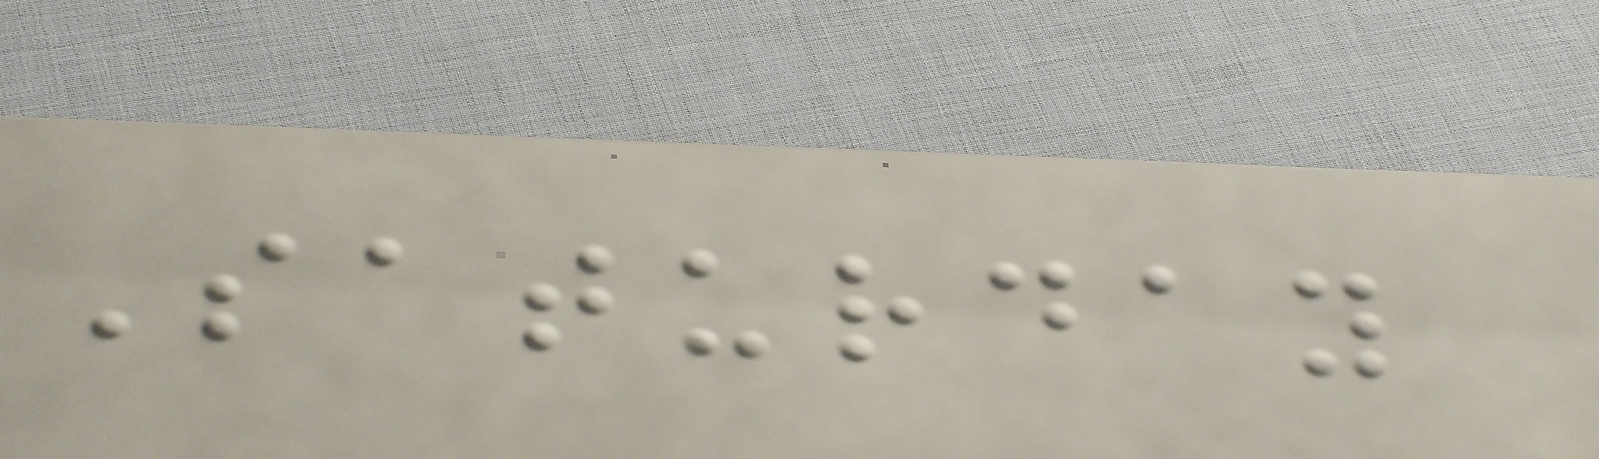Saturday
